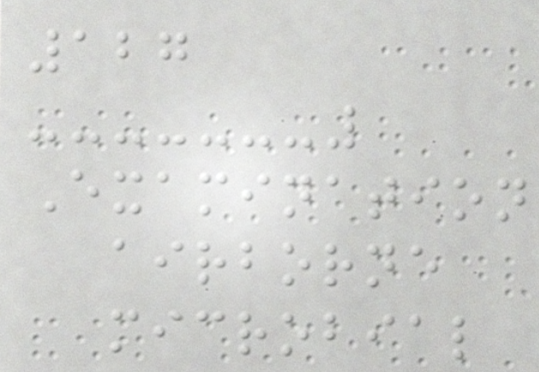127
Examination
airborne
microbial
